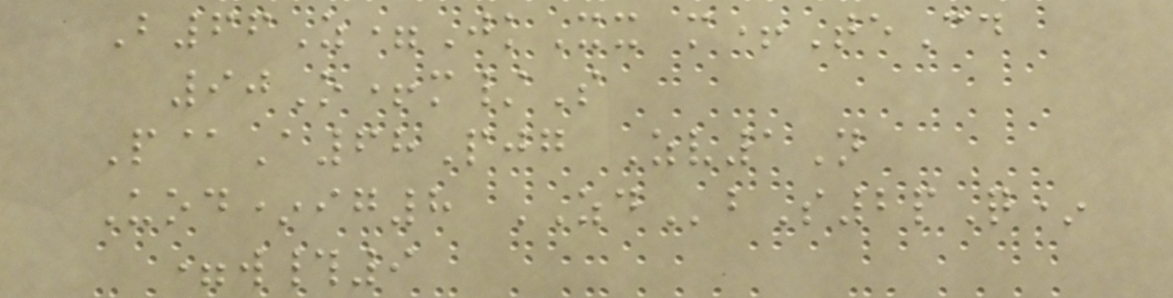B66Z=JkXx m+TeCd
90O+m/S
P@A68Pjg Zv1N
Uod*ig8 ZDbS2pQ*
=w#9
